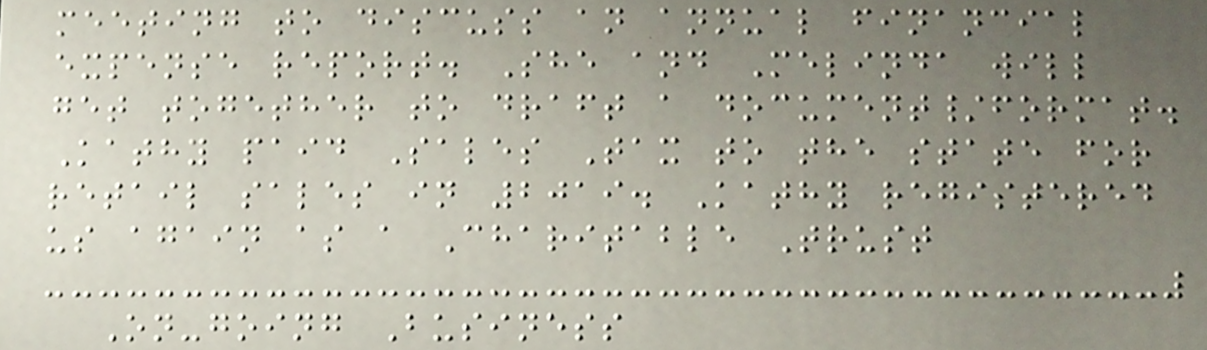meeting to discuss an annual financial
expense report. She and Melinda will
get together to draft a document/format.
Kathy paid Sales Tax to the state for
retail sales in 2019. Kathy registered
us again as a Charitable Trust
On-going Business
